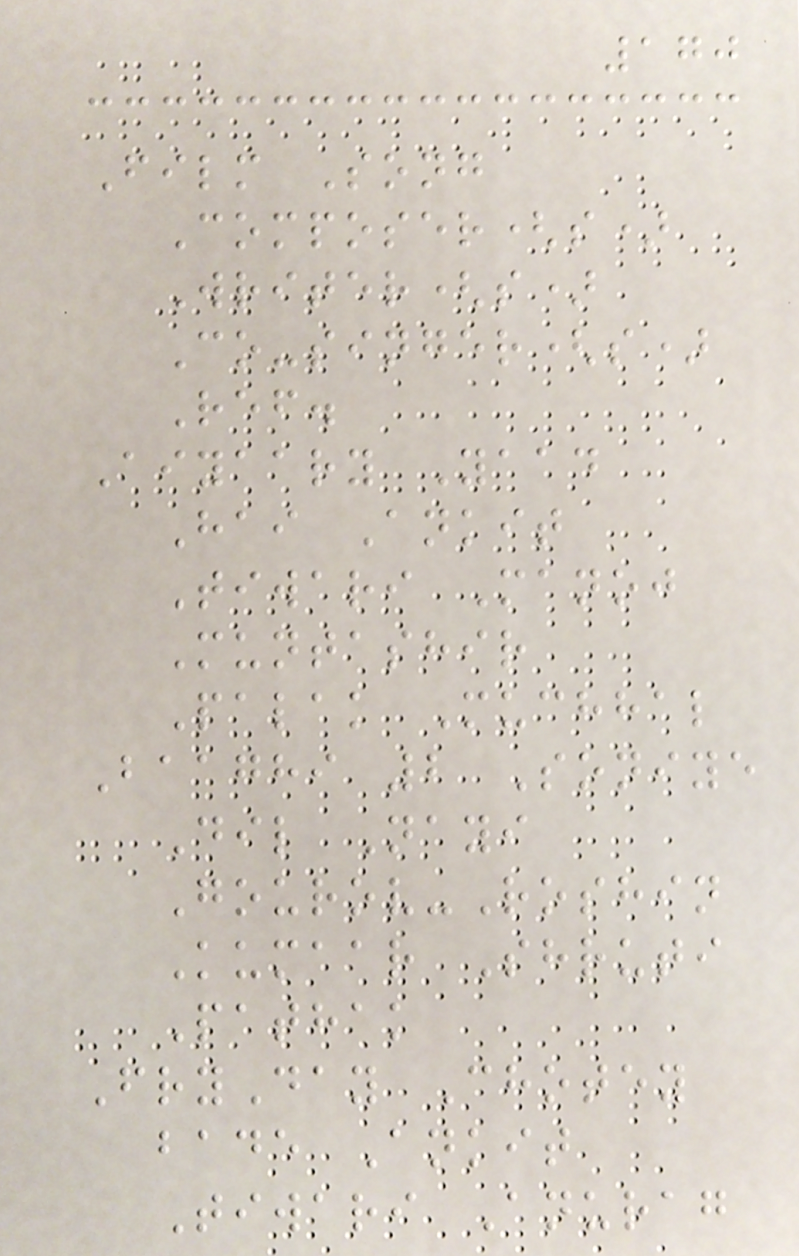170
Film Song
Composer(s)
Writer(s)
Co-singer(s)
Ref.
Aiyaary Yaad
Hai Ankit
Tiwari Manoj
Muntashir
Palak Muchhal
Baaghi 2 Soniye
Dil Nayi
Gourov-Roshin
Kumaar Shruti
Pathak
FryDay Chotey
bade Ankit
Tiwari Anurag
